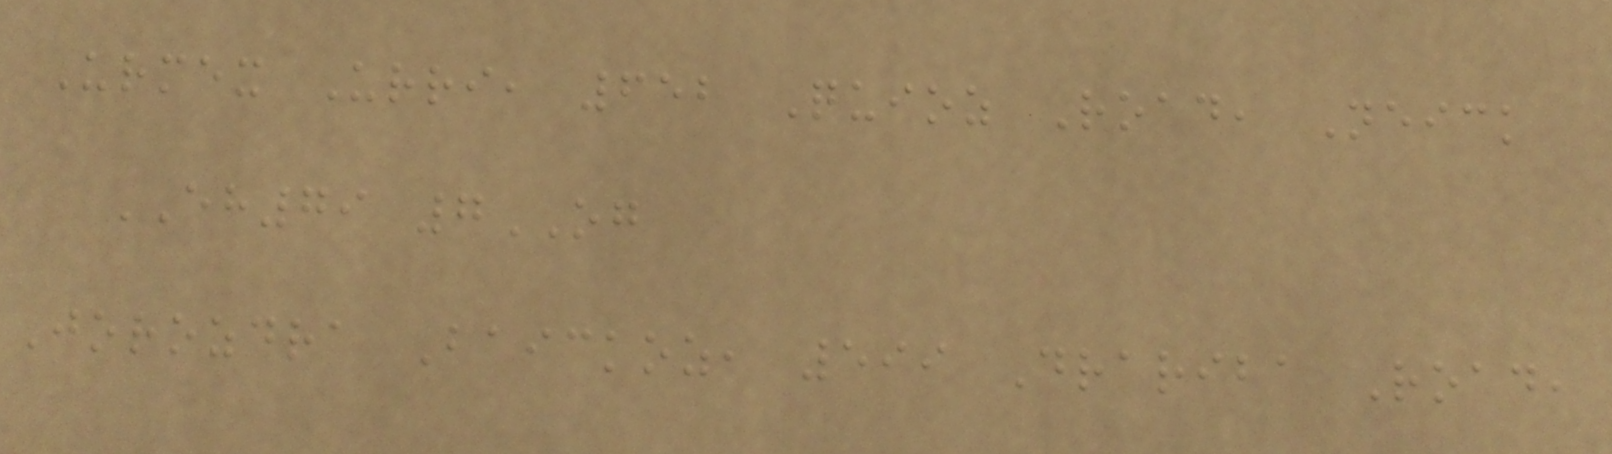Urmex Urri, 652 Quioz Road, Neick
EH79 7OG
Jorozdra Baickoz, 599 Drariba Road,
